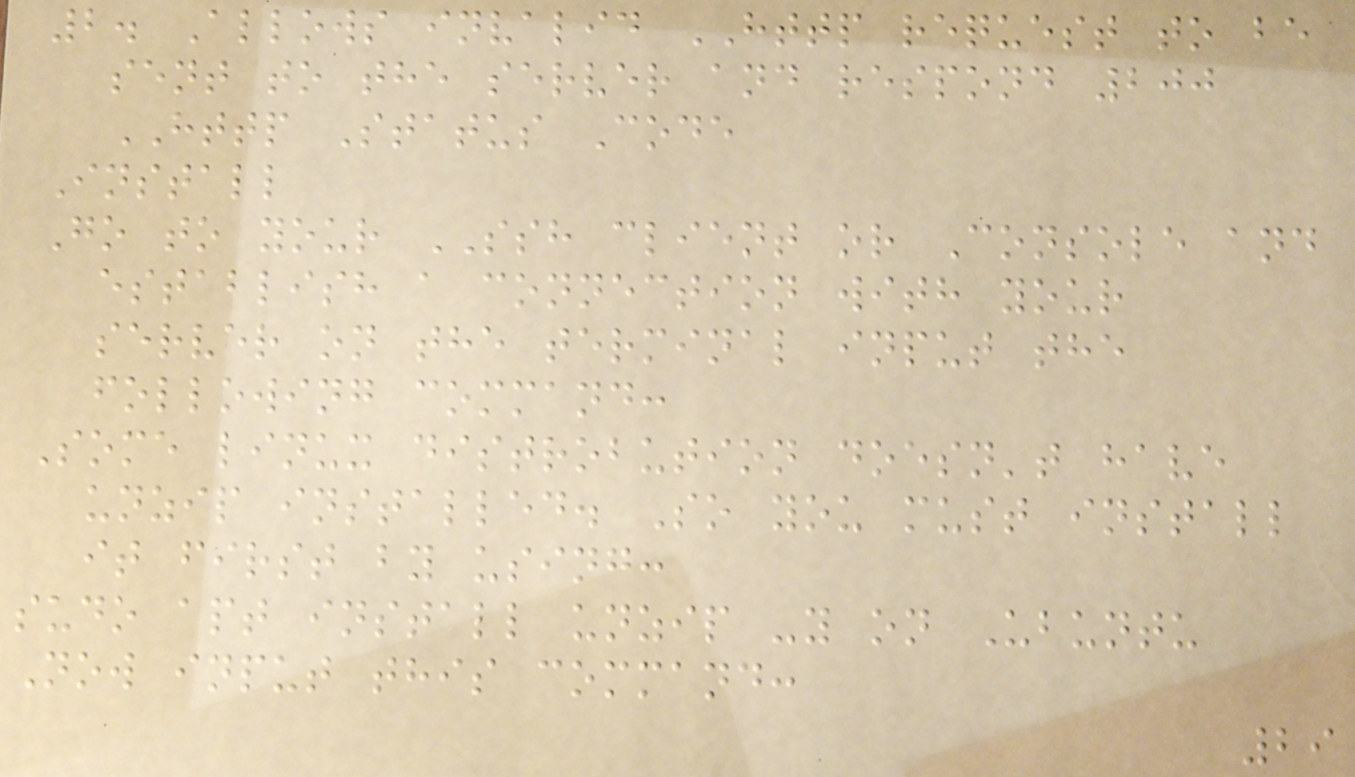2. Allows invalid HTTP request to be
sent to the server and respond 200
HTTP Status Code
Install
Go to your SSH client or Console and
establish a connection with your
server on the terminal input the
following command:
Some linux distrobution doesn't have
unzip installed. So you must install
it first by using:
sudo apt install unzip -y on Ubuntu
Now input this command:
29
